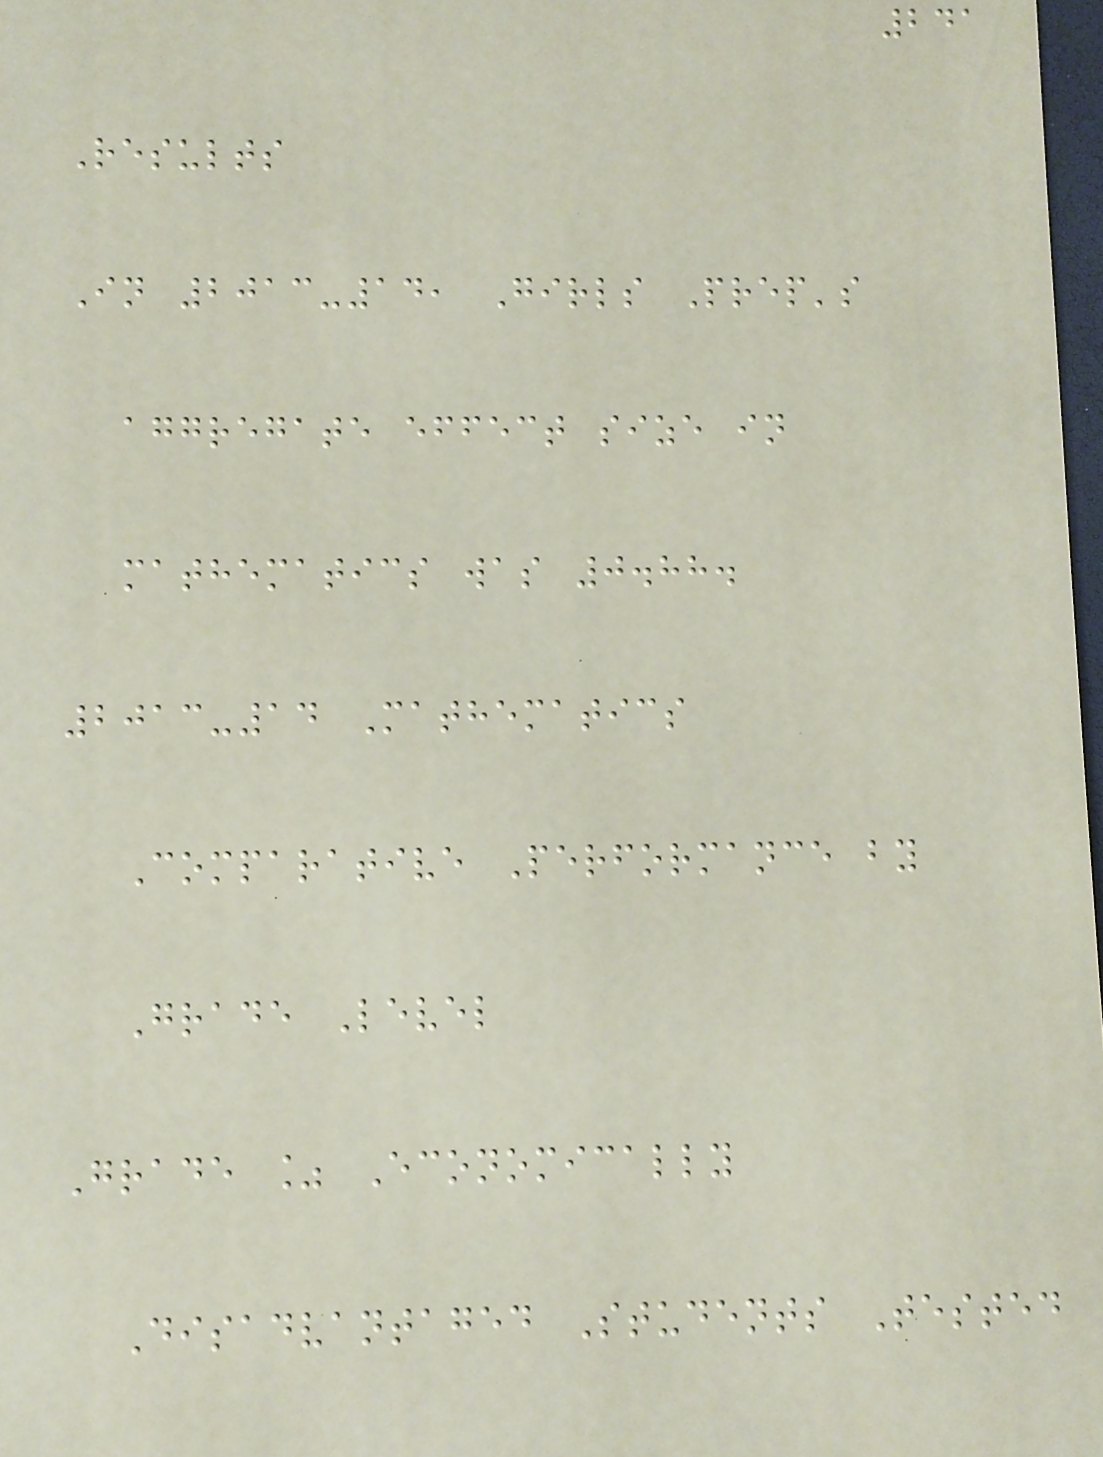241
Results
In 2013-14, Girls Prep's
aggregate effect size in
mathematics was 0.88.
2013-14 Mathematics
Comparative Performance by
Grade Level
Grade % Economically
Disadvantaged Students Tested
